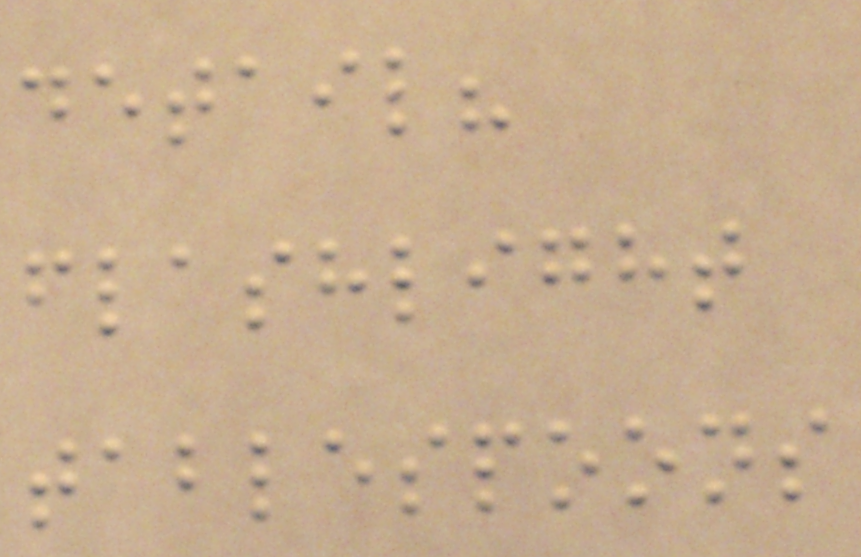detail?
flashlight
tablespoons
